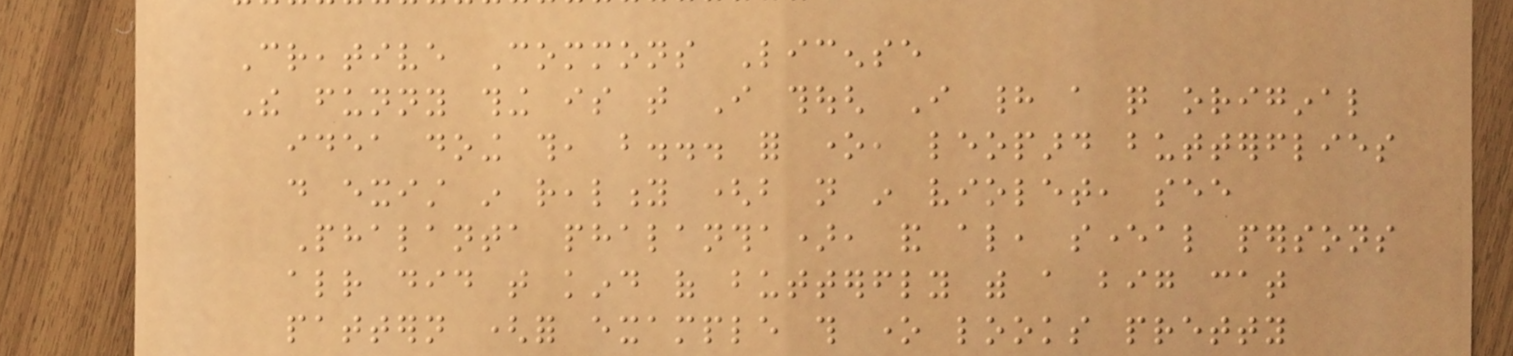Creative Commons License
The funny thing is that I though I had a quite original
idea doing this, but... for one, leopard butterflies
do exist in reality (but not in violet, see
Phalanta phalantha), and also, several persons
already did that kind of butterfly with a big cat
pattern (for example this one looks pretty
